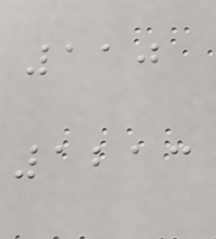110
1213
